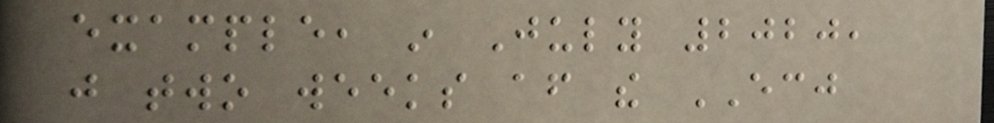example, in July 2020,
just two weeks after the ECJ
